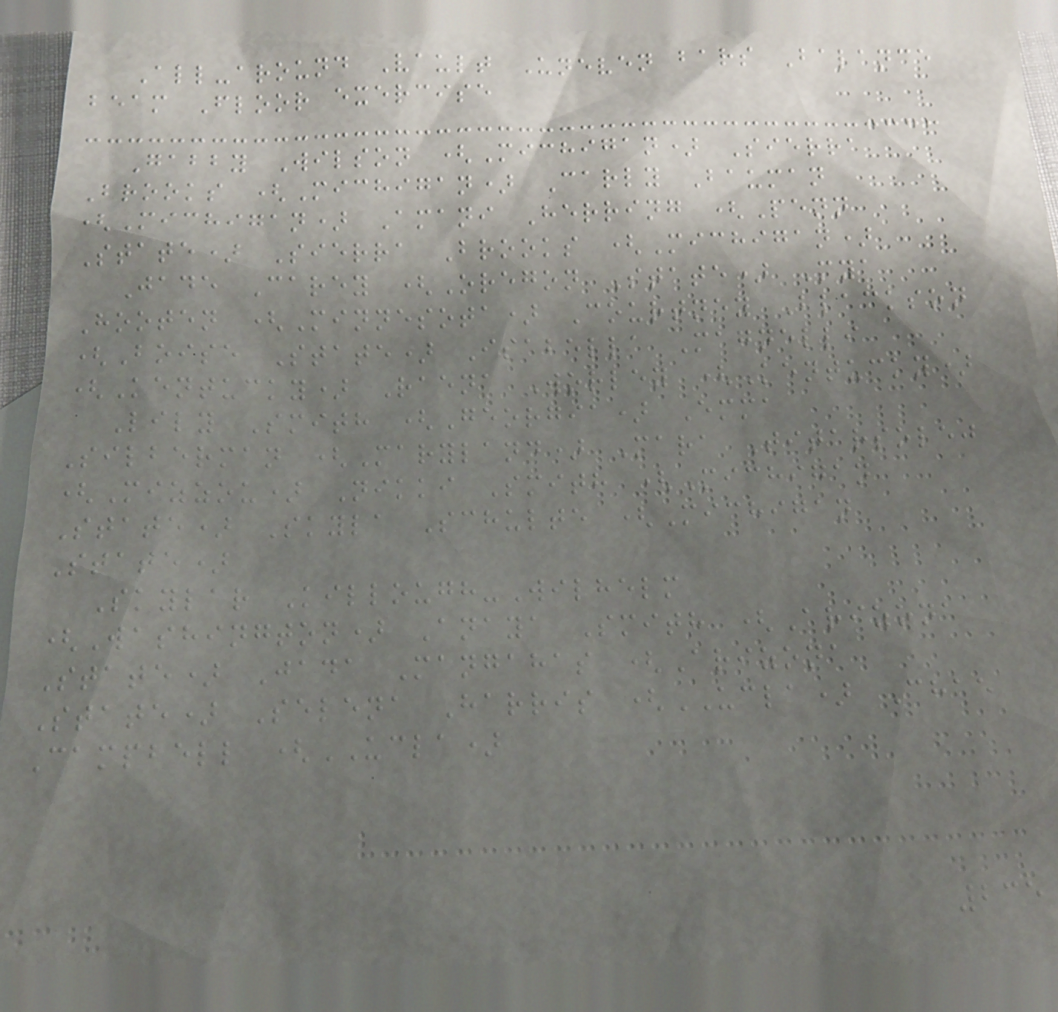All-around Vault Uneven bars Balance
beam Floor exercise
Gabby Wilson (Michigan) Sierra
Brooks (Michigan) Carly Bauman
(Michigan) Amani Herring (Penn
State) Sierra Brooks (Michigan)
Jade Carey (Oregon State) Mya
Hooten (Minnesota) Courtney Blackson
(Boise State) Isabella Magnelli
(Kentucky) Raena Worley (Kentucky)
Lily Smith (Georgia) Emma
Silberman (Maryland) Mara Titarsolej
(Mizzou) Nikki Smith (Michigan
State) Skyla Schulte (Michigan
State)
Skylar Killough-Wilhelm
(Washington) Anaya Smith (Arizona
State) Jada Mangahas (Arizona
State) Selena Harris (UCLA) Chae
Campbell (UCLA)
235
